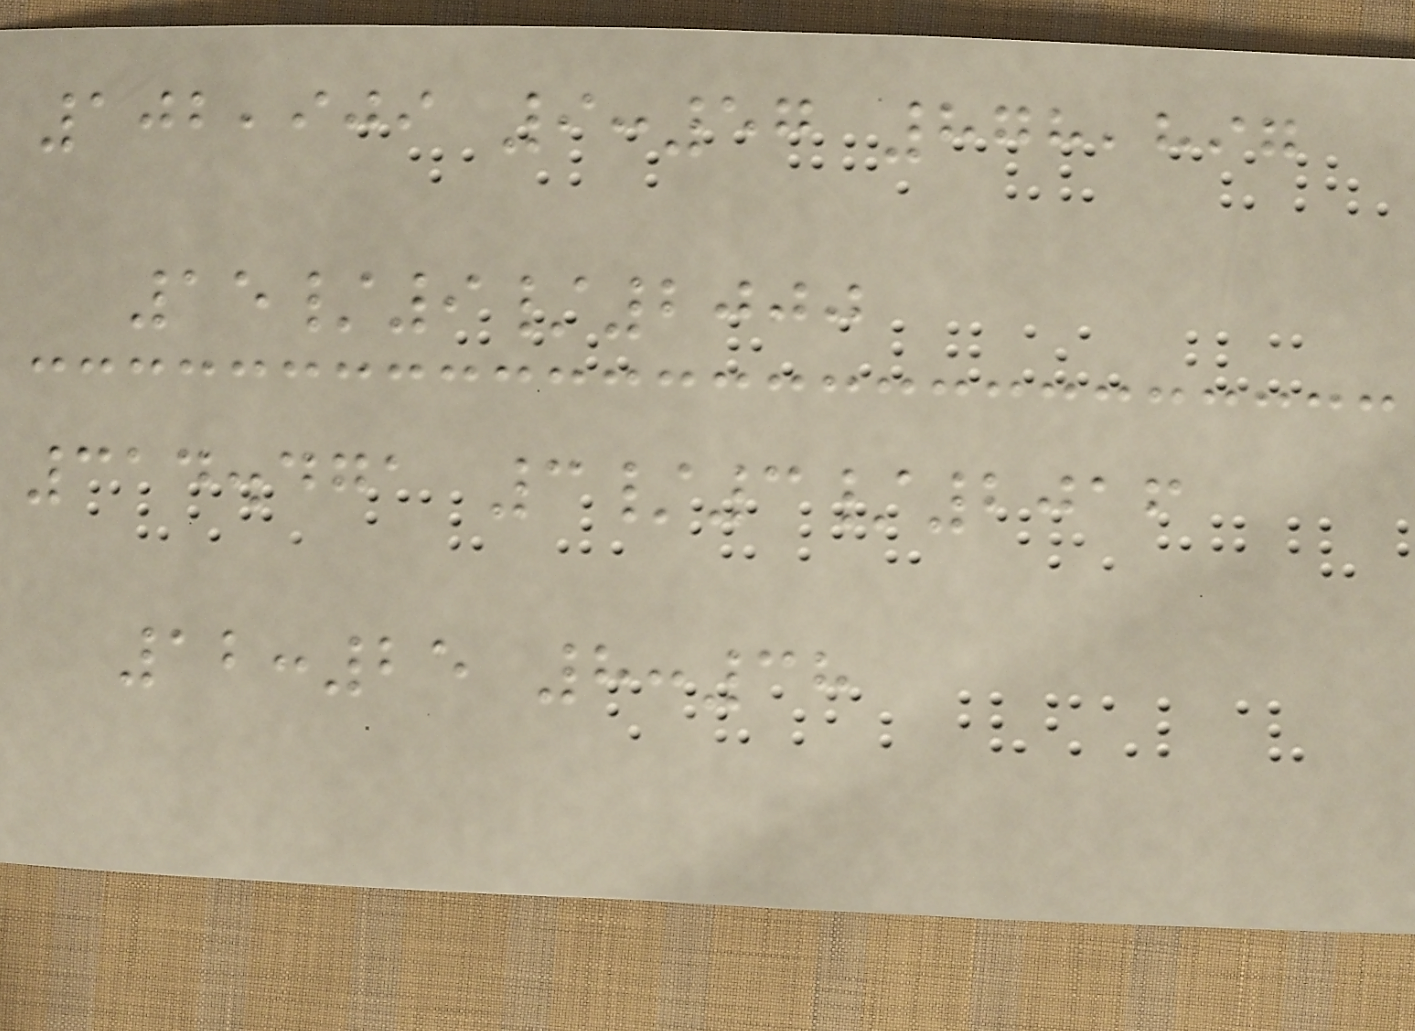102,909 9:57 878,897
15/9/2000
314.471 3/3/2016
12:25 8:38
